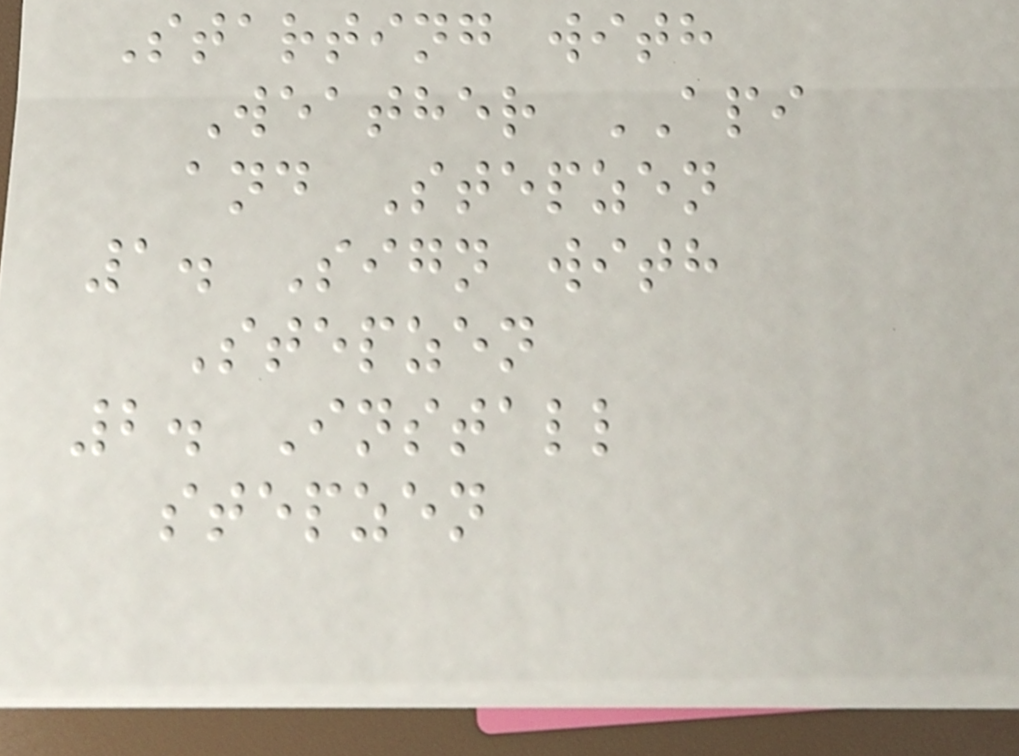Starting with
Weather API
and Stepzen
1. Sign with
Stepzen
2. Install
stepzen
